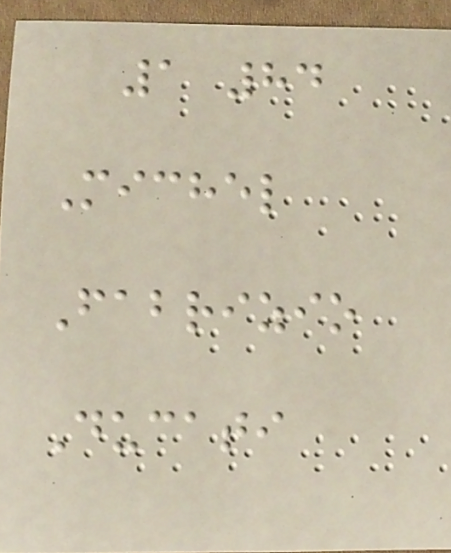1 84
Michel
Fabrizio
Ducati
